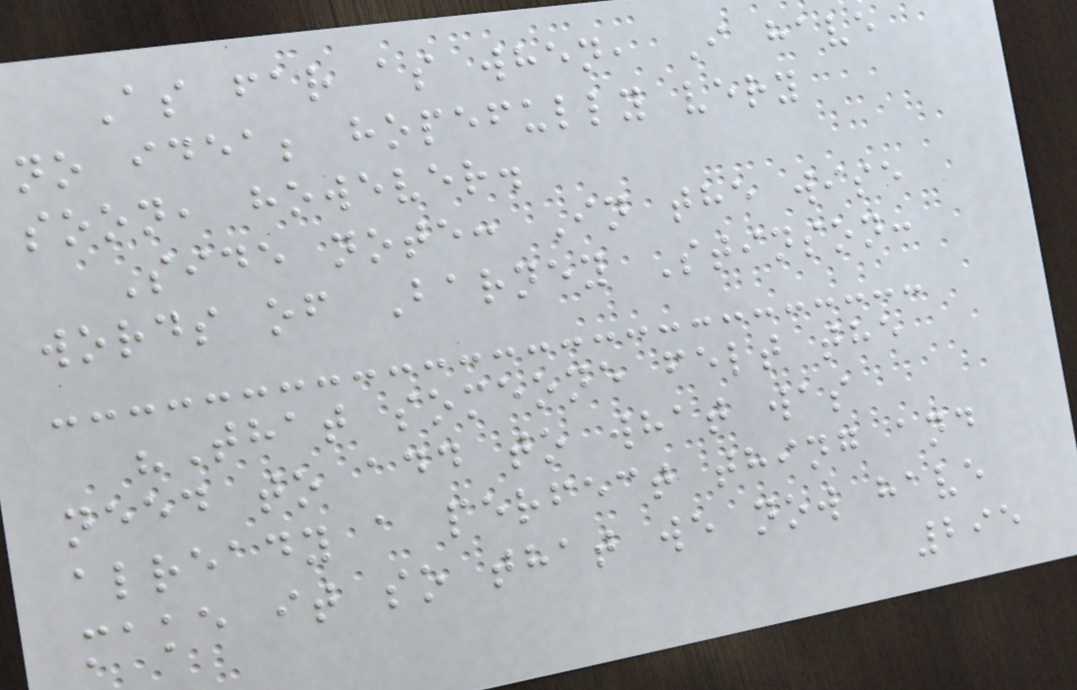As far as when, I have
no idea; hopefully very
soon, however.
Side note: In the wise
words of Barney Stinson:
"That someone felt the
need to add to what was
already a perfect thing and
make it so that we now have
295
